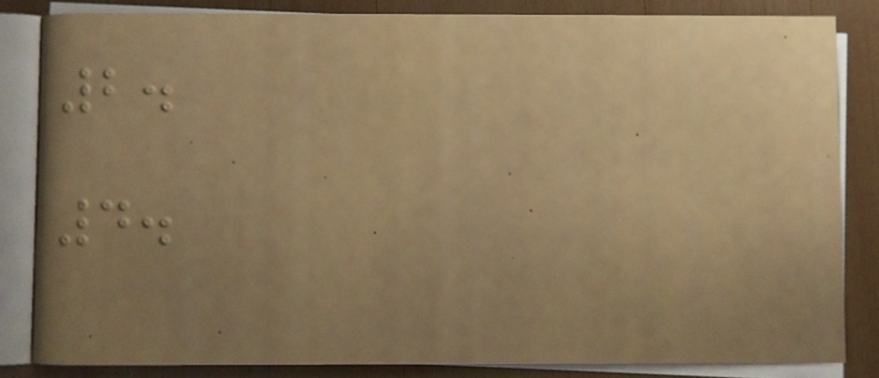2.
4.
